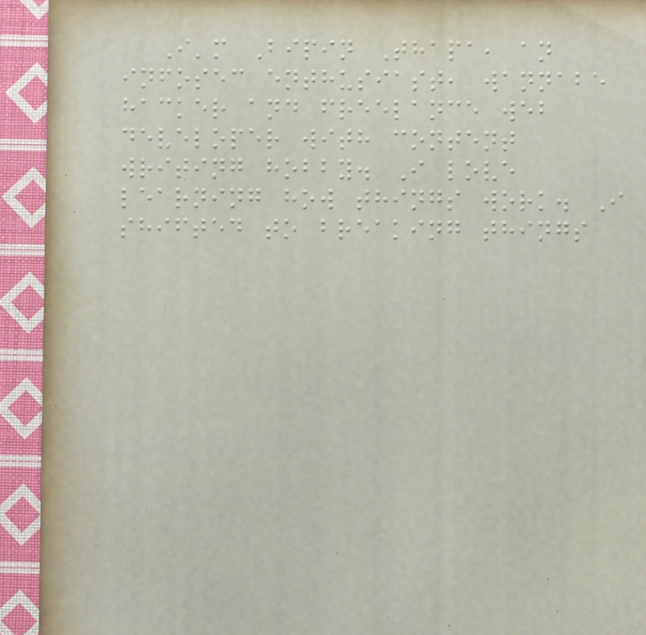I'm Bipin Thapa, an
infosec enthusiast, wannabe
hacker and freelance web
developer with content
writing hobby. I love
learning how things work. I
shifted to breaking things
